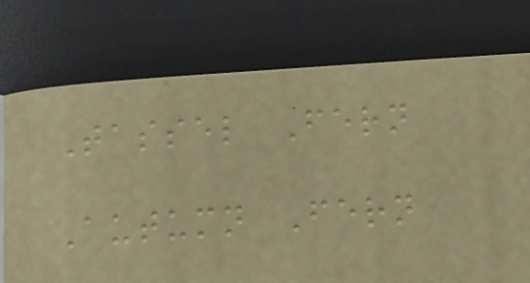Tassel Fern
Autumn Fern
